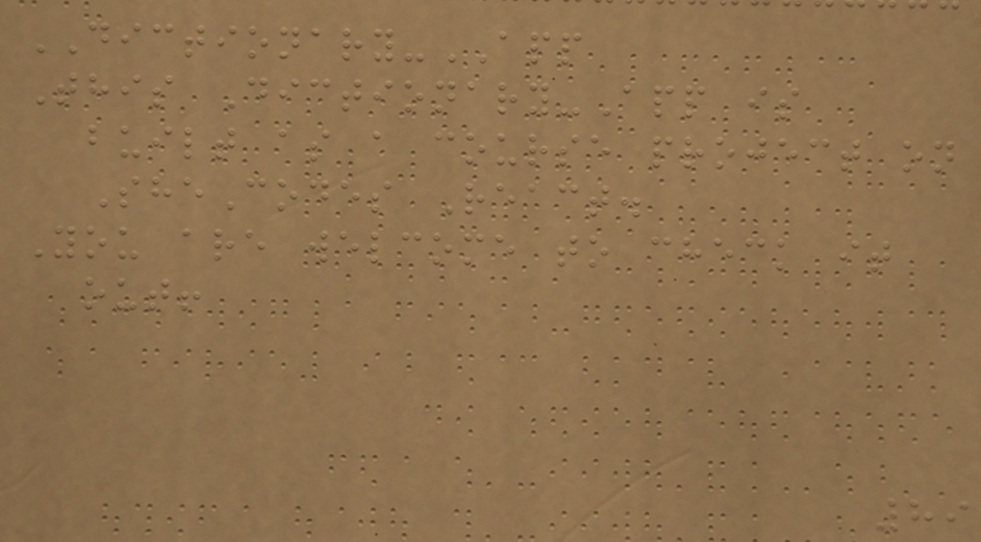DICTIONARY-APP
This Dictionary-App is
built as a course project on
SheCodes React.
You are welcome to check it
out!
89
